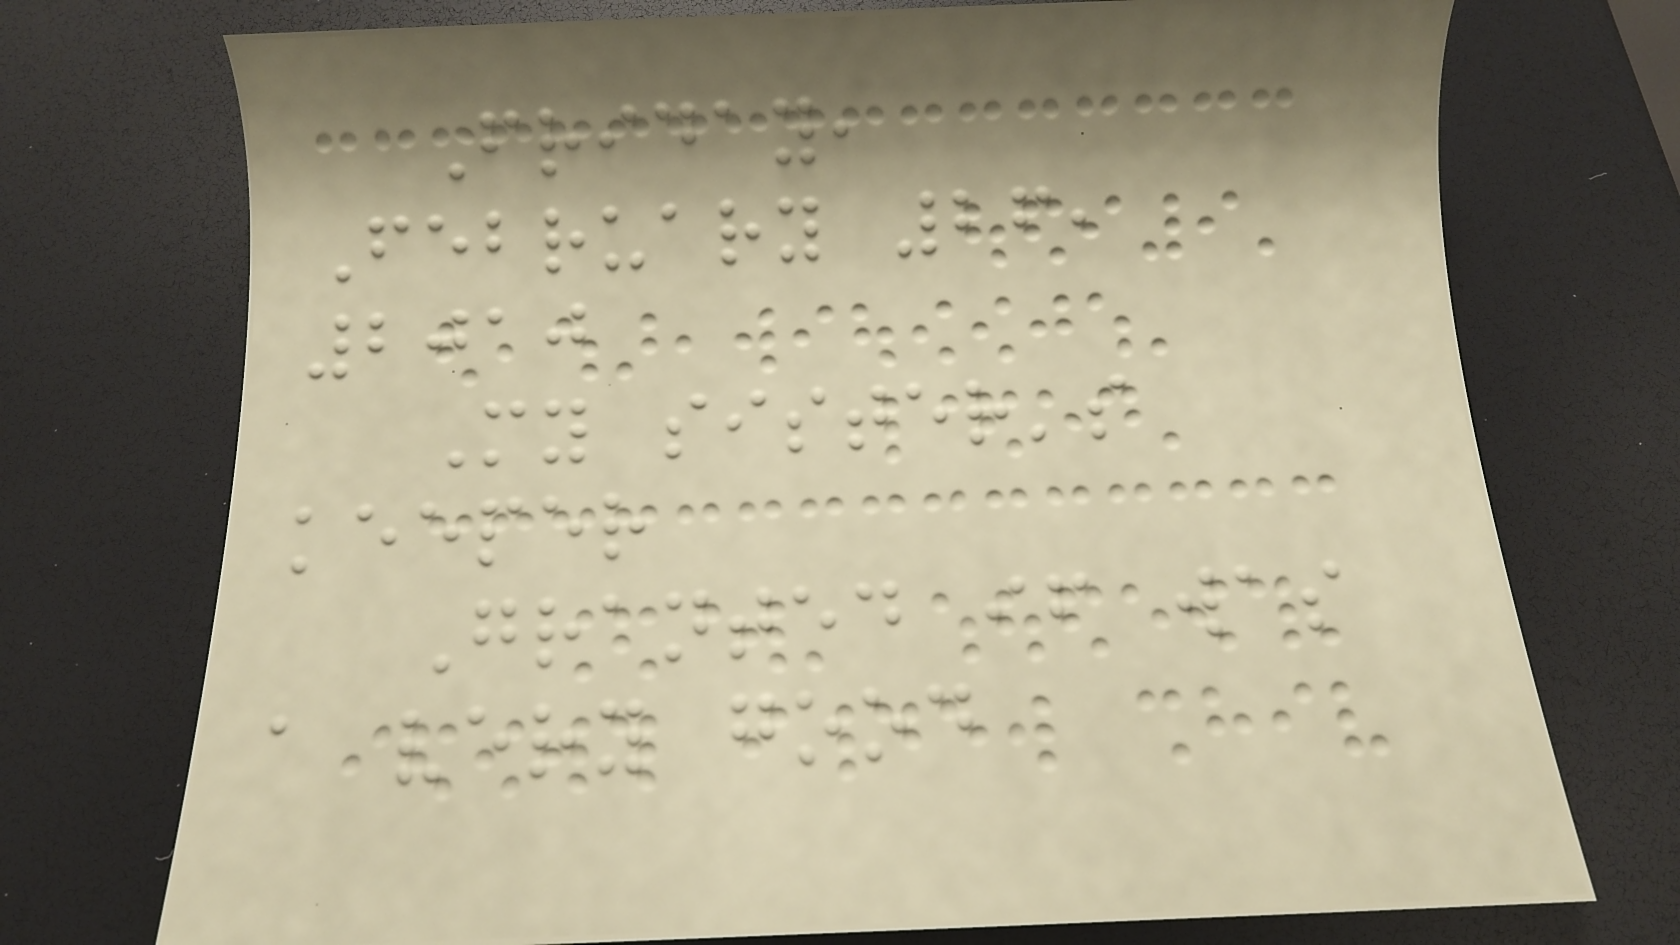Friday,
February 26,
2010
My sister's
keeper
Granted if was
a very good
